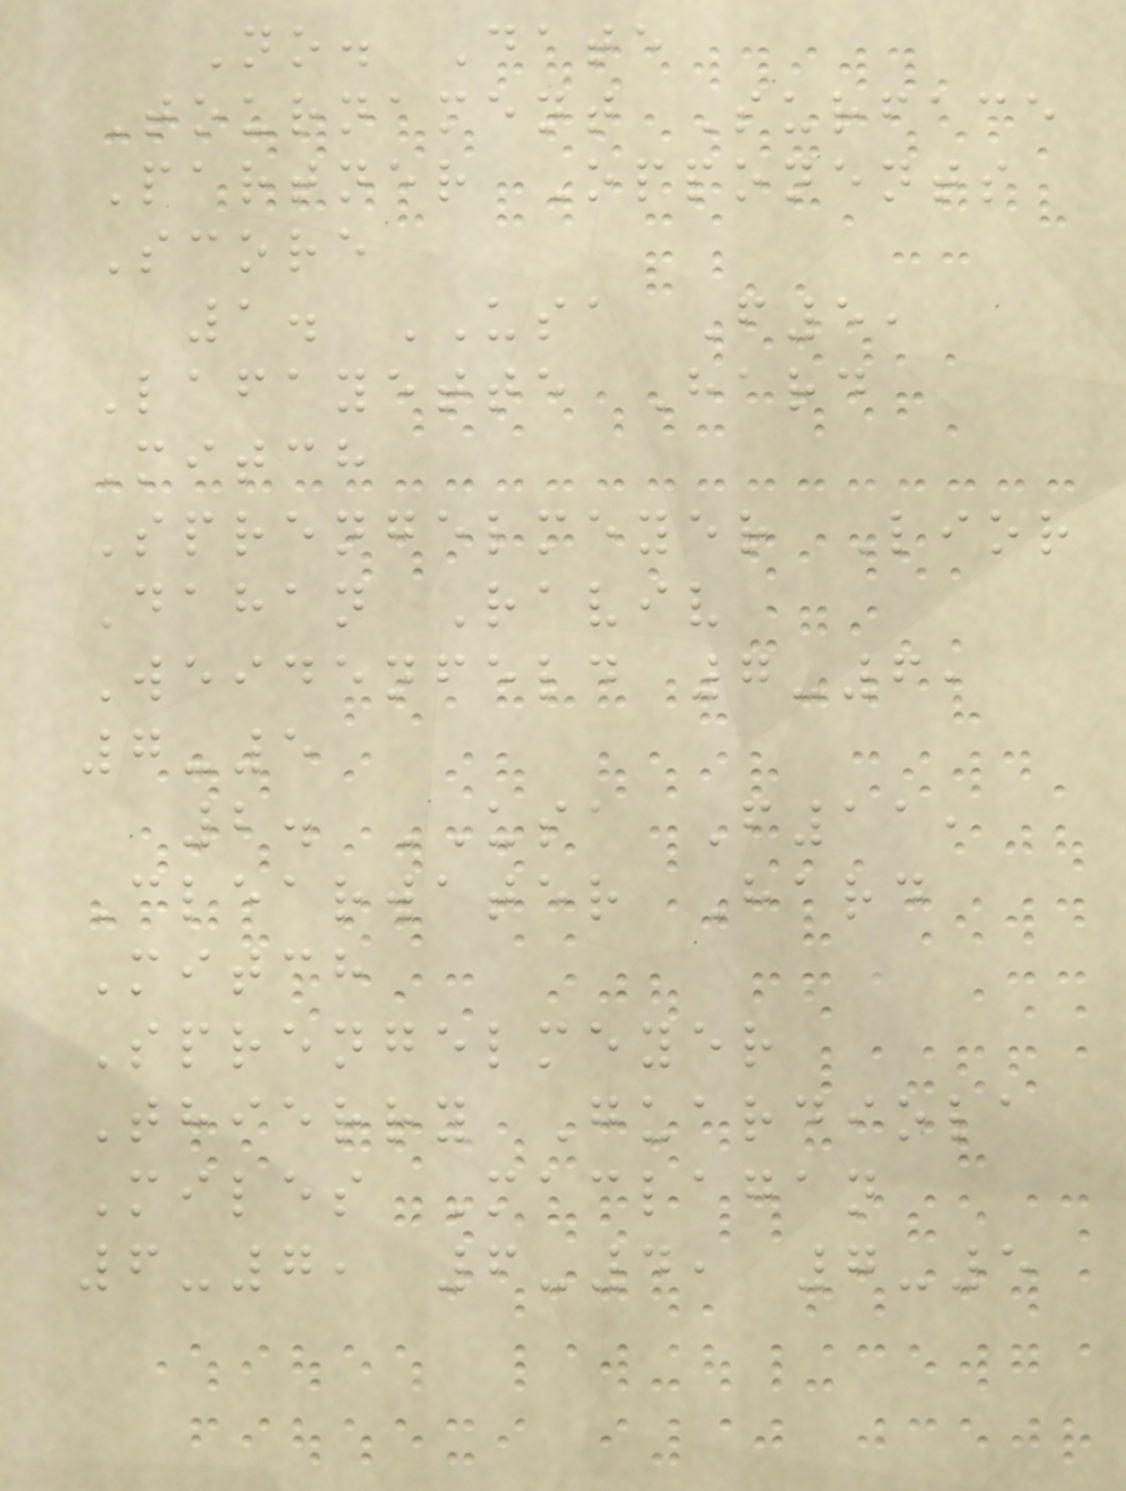No. Date
Tournament Surface
Partner Opponents
Score
1. USA F5,
Lafayette Hard
Mitch
Sprengelmeyer Lior
Dahan Raviv
Weidenfeld 7-6,
7-5
2. USA F11,
Clearwater Hard
Mitch
Sprengelmeyer
Thierry Guardiola
Miles Maclagan
6-7, 6-4, 7-5
